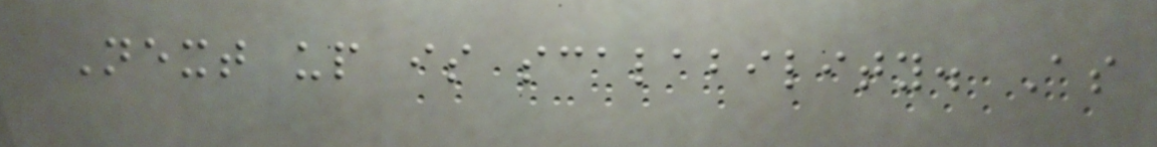Next up is scalability. As
